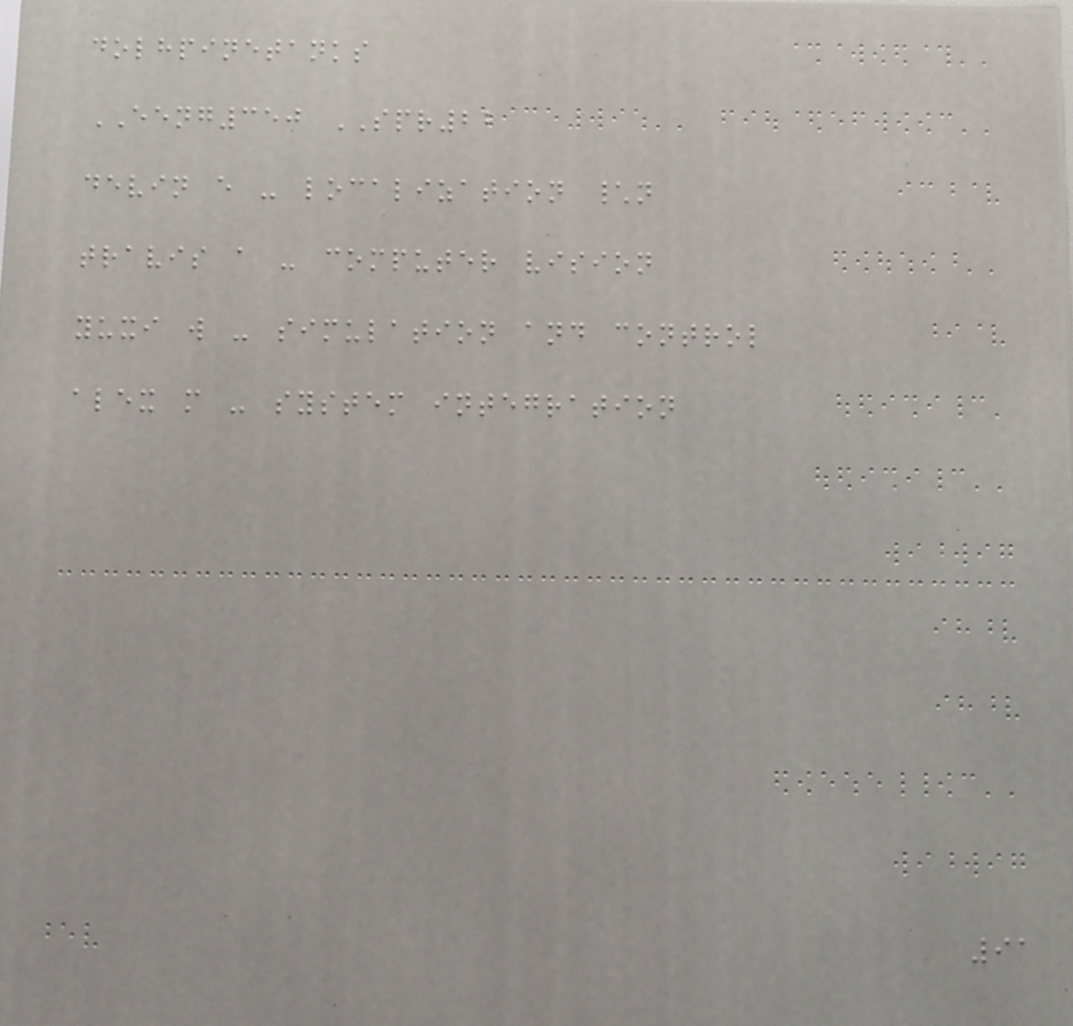dolhpinetanks
EENG350 SPR22
devin e - localization \n
travis a - computer vision
yuxi w - simulation and control
alex m - system integration
91
